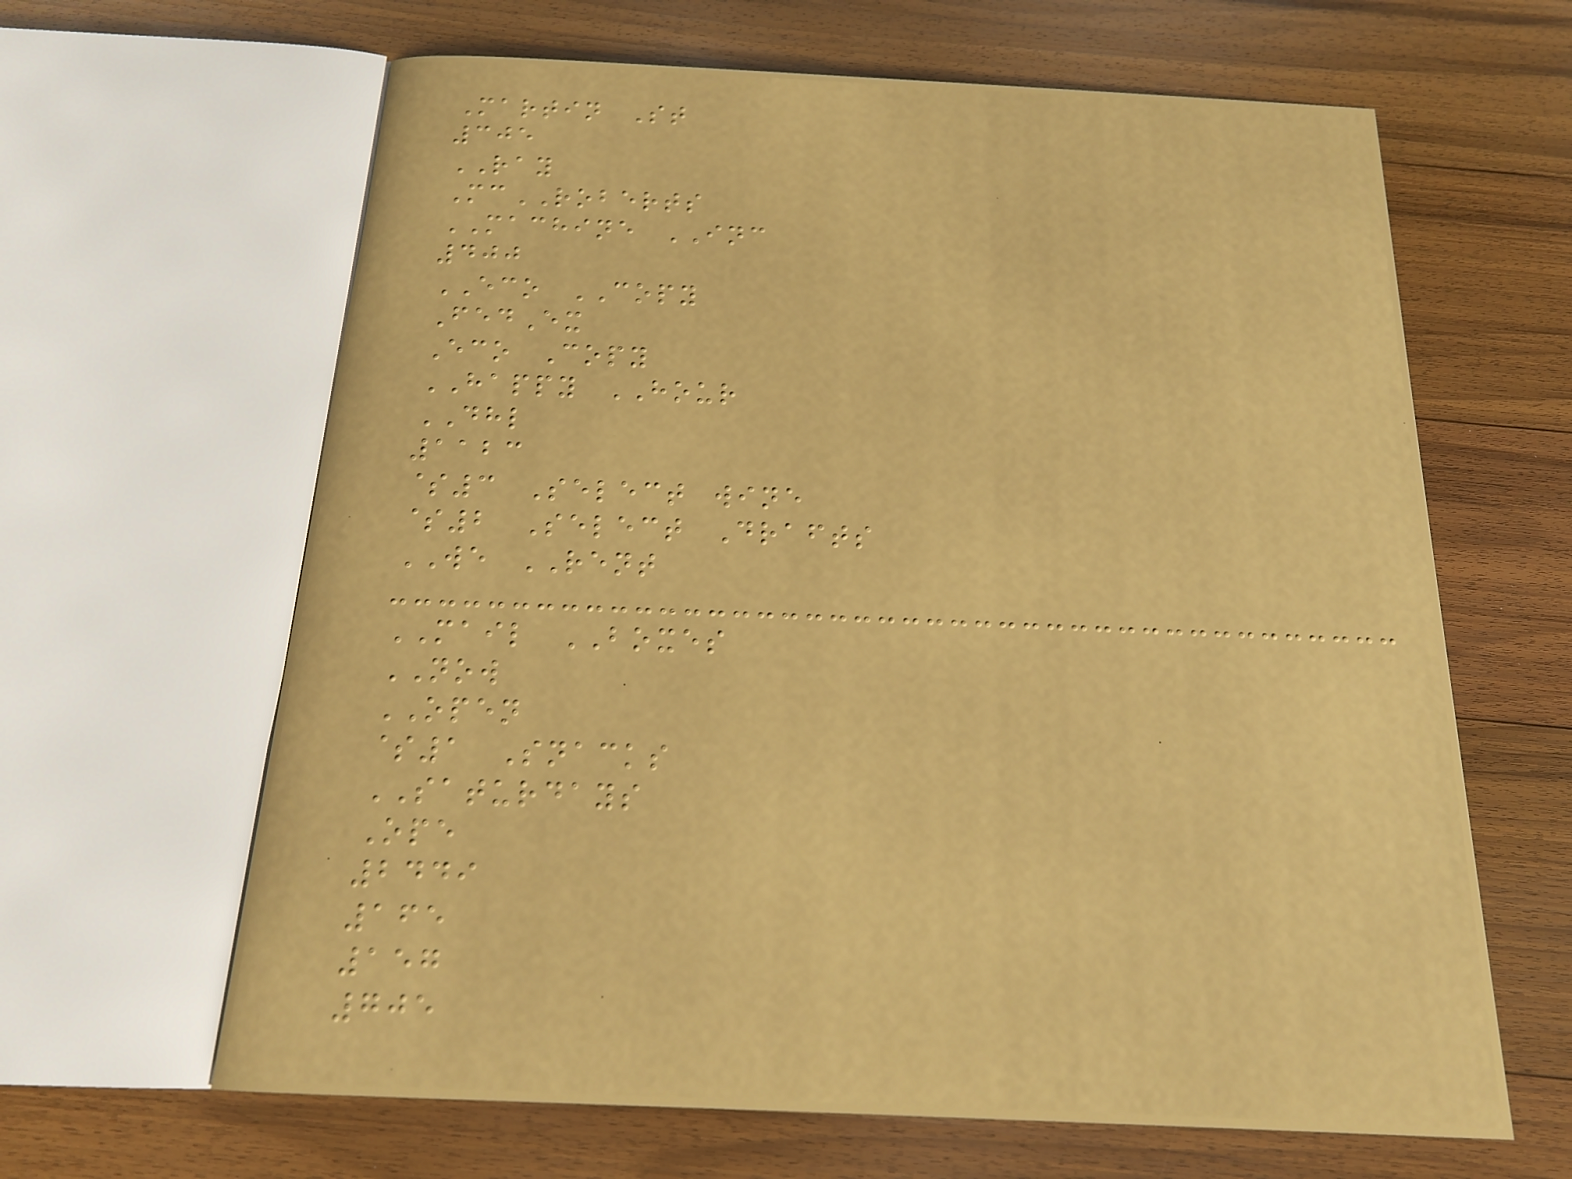Martin St
305
RAY
McROBERTS
MACHINE INC
400
ECO COPY
FedEx
Eco Copy
HAPPY HOUR
DHL
1123
$3 Select wine
$2 Select Drafts
WE RENT
MAIL BOXES
NOW
OPEN
$1 Snacks
SATURDAYS
Ope
2449
165
157
705
